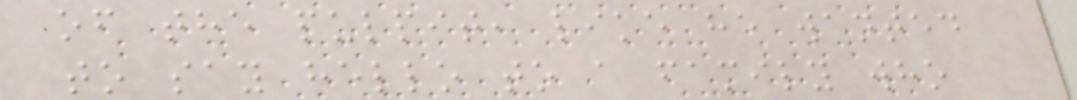of the pulpit, like he wanted
to say hello to a family who
